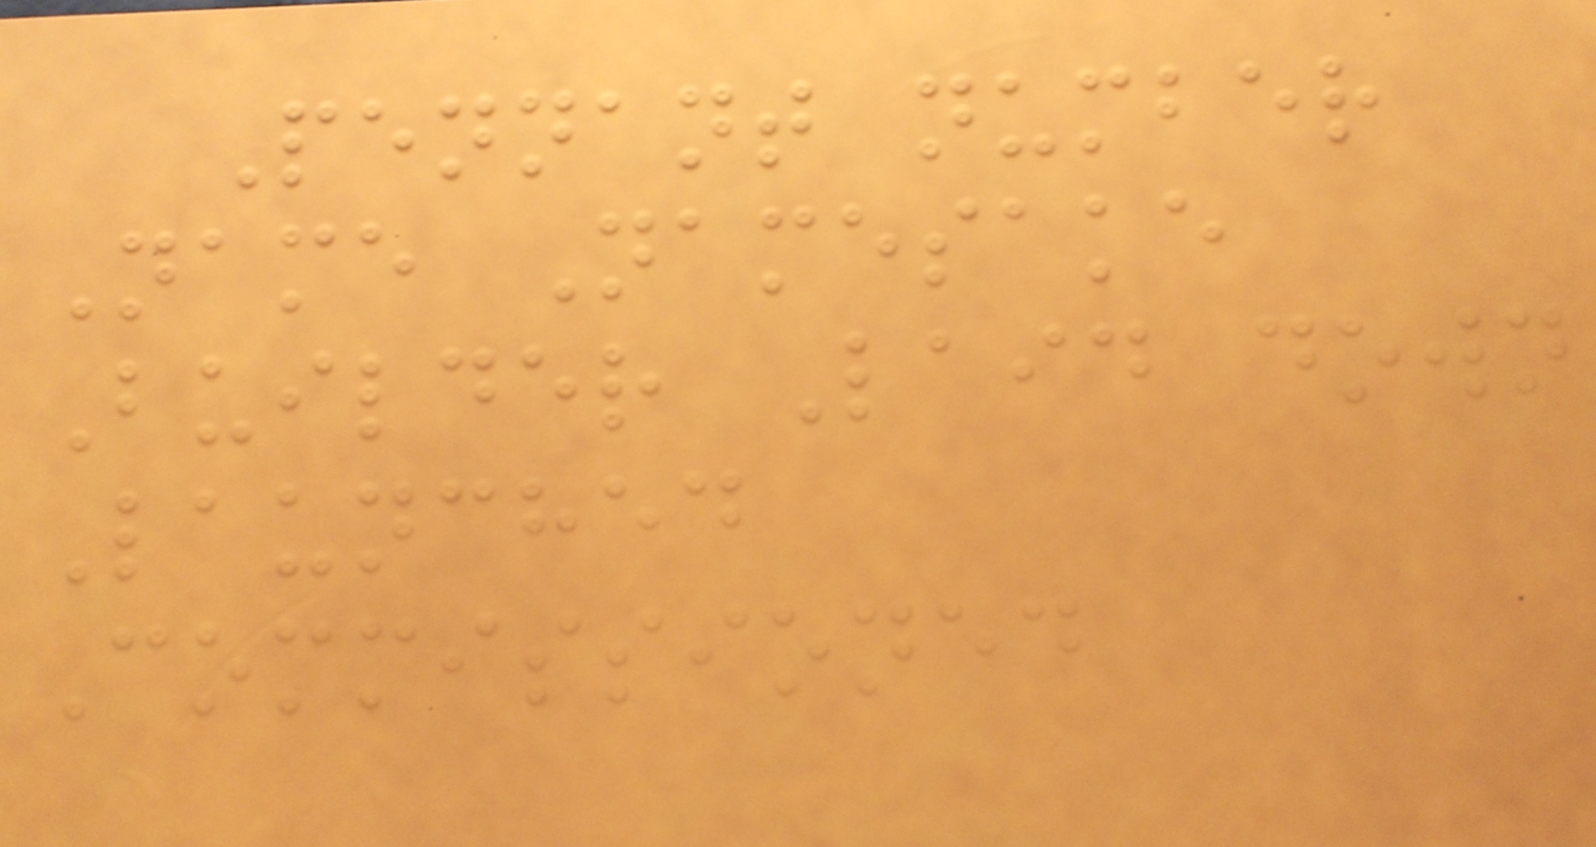Pennant number
Name Namesake
Builder Laid down
Launched
Commissioned
